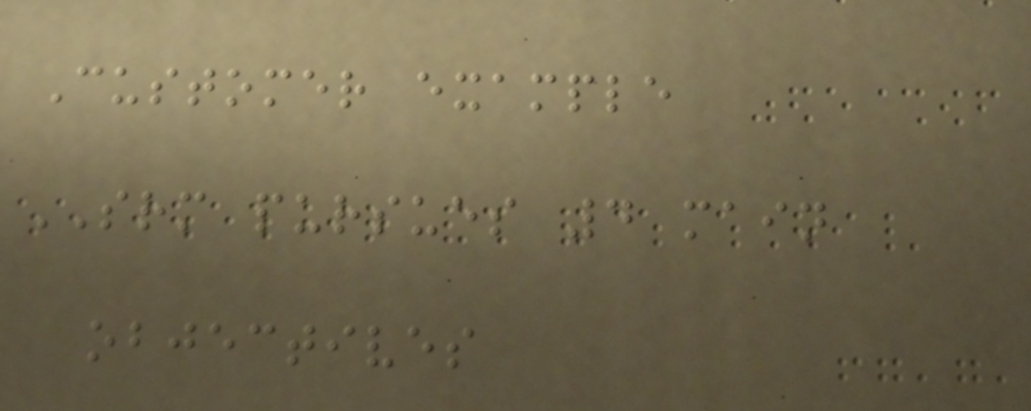Customer example
SRM pursues 4 main
objectives
